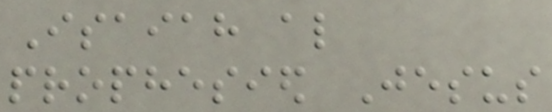Isaiah also
prophesied Jesus
